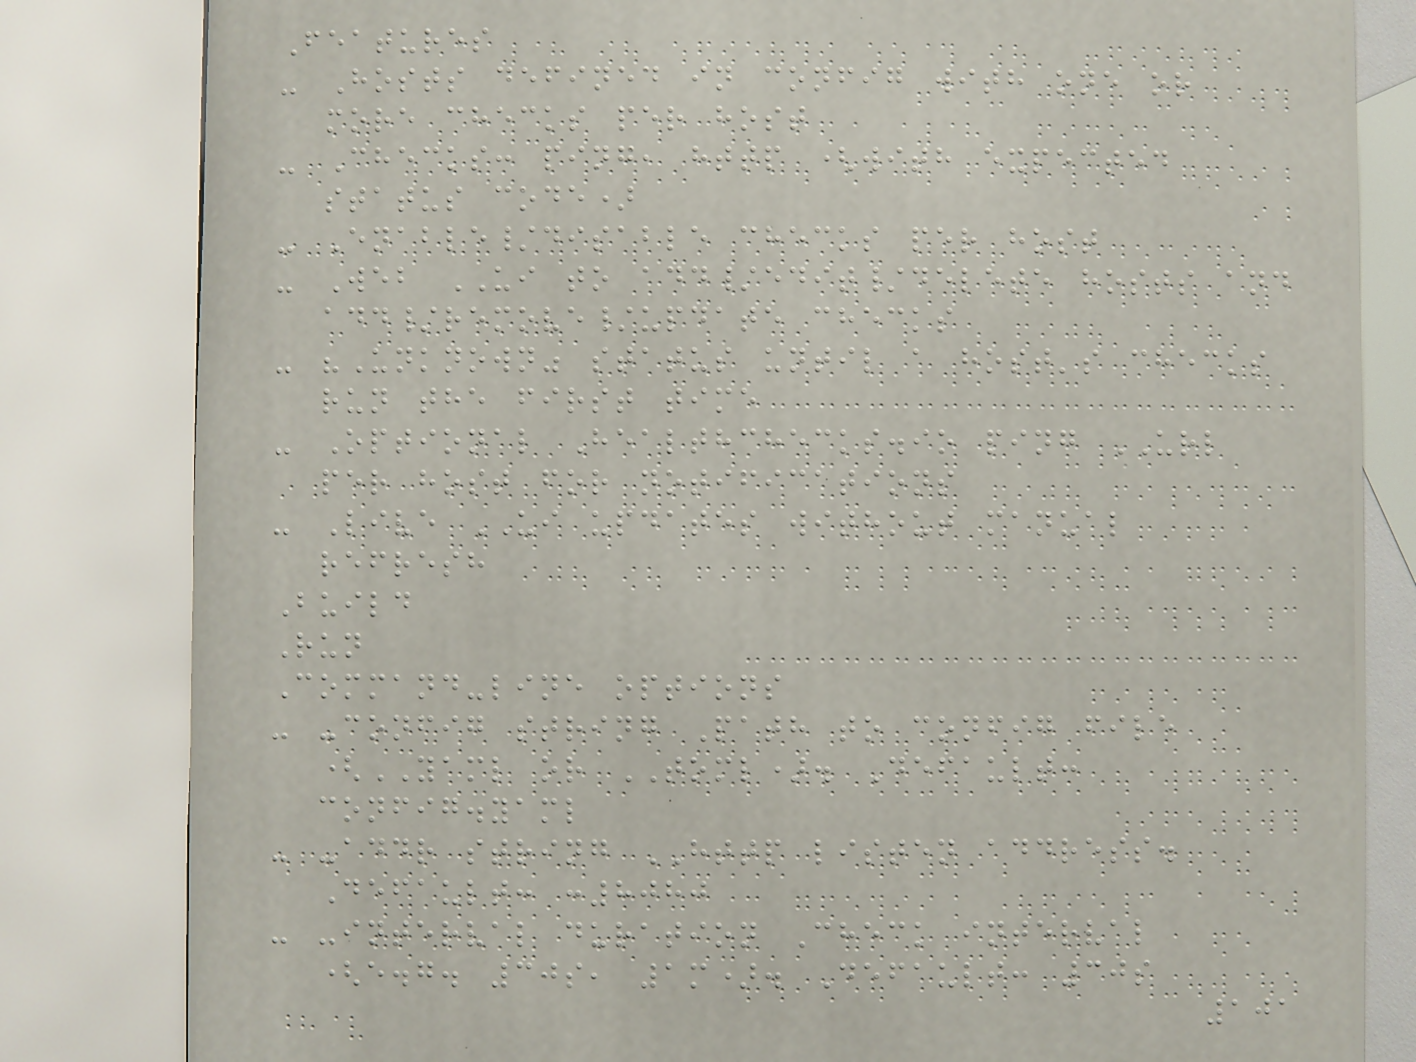Features
- Hosts defined in config with one or
more checks per host
- Checks: ping, http (with expected
status code)
- Enable/disable checks per host
- Web UI to add/edit/delete hosts and
add/remove/update checks
- "Unknown" status until a host's checks
run the first time
- Optional Healthchecks.io ping URL
per host for notifications
- Live UI updates without manual
refresh
Build
Run
Command-line options
- -config string Path to config file
(YAML or TOML). Default:
config.yaml
- -addr string HTTP listen address.
Default: :8080
- -interval duration Check interval
(e.g. 30s, 1m). Default: 30s
101
